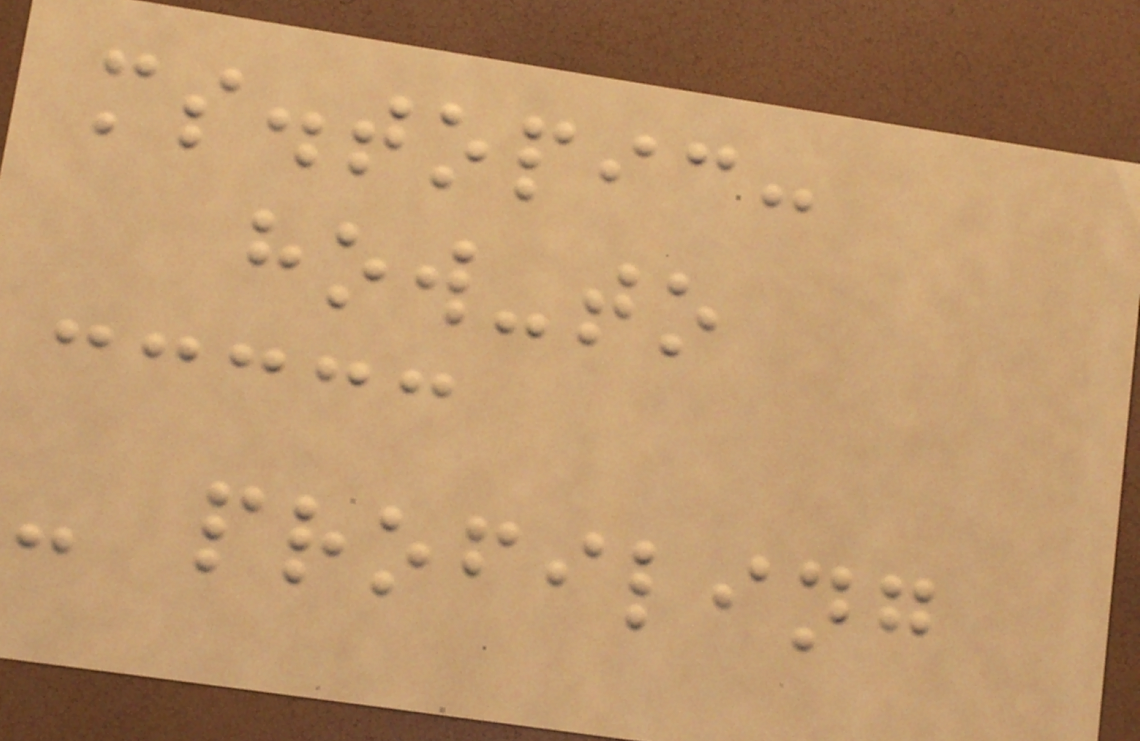ms.topic:
how-to
- profiling
